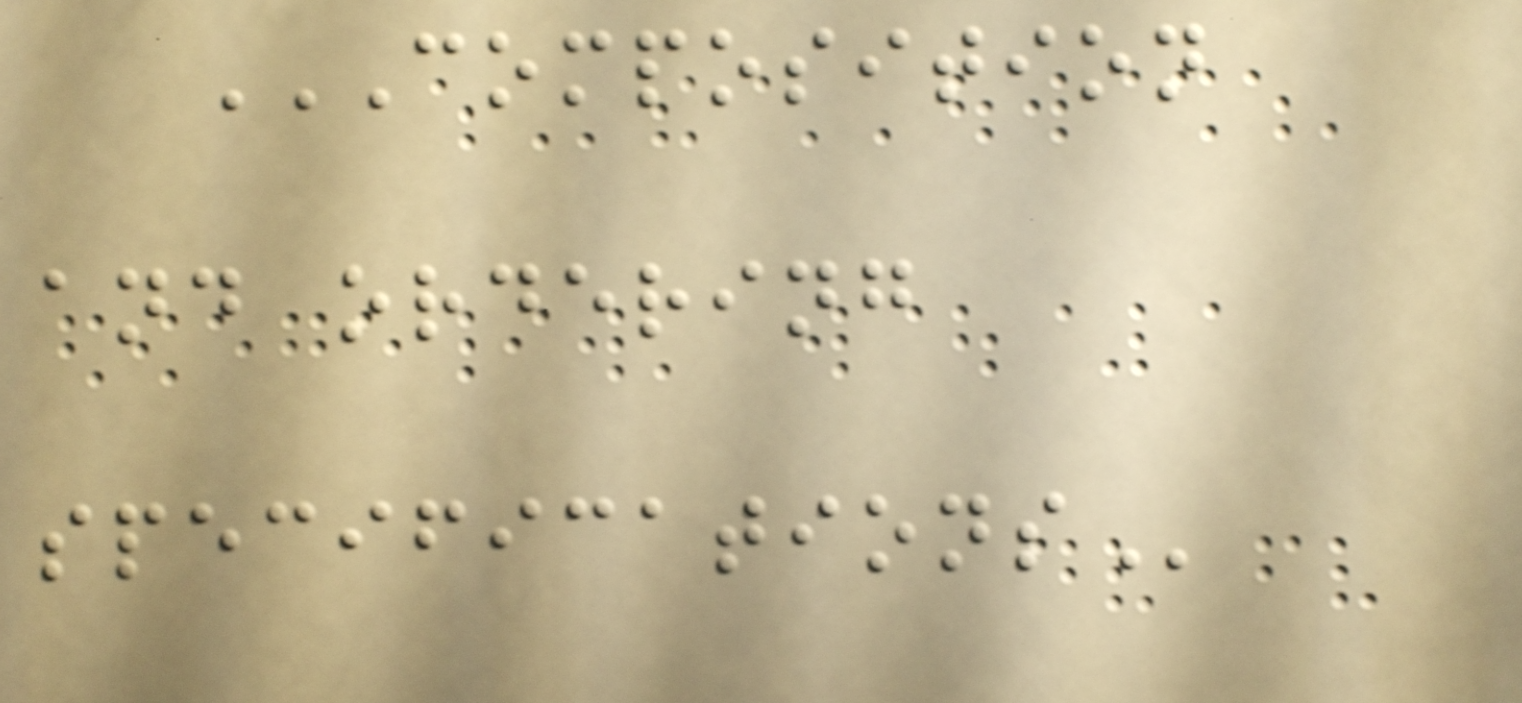COMPOSITION
AND ORDERING
SPECIFICATIONS
